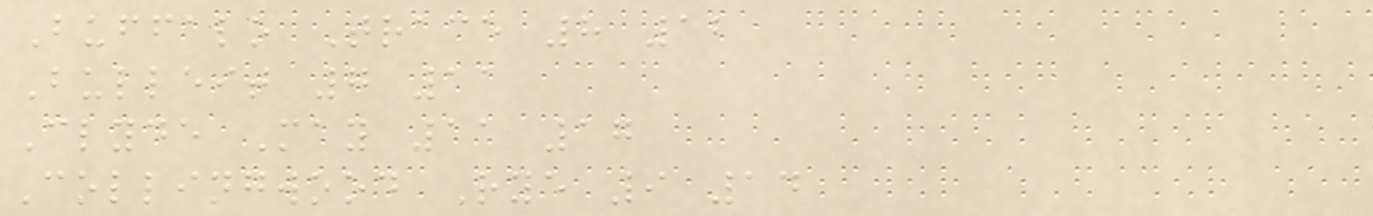Buffalo Trace 8 12
Bulleit 7 11
Clyde May 11 17
Collingwood Rye 9 14
